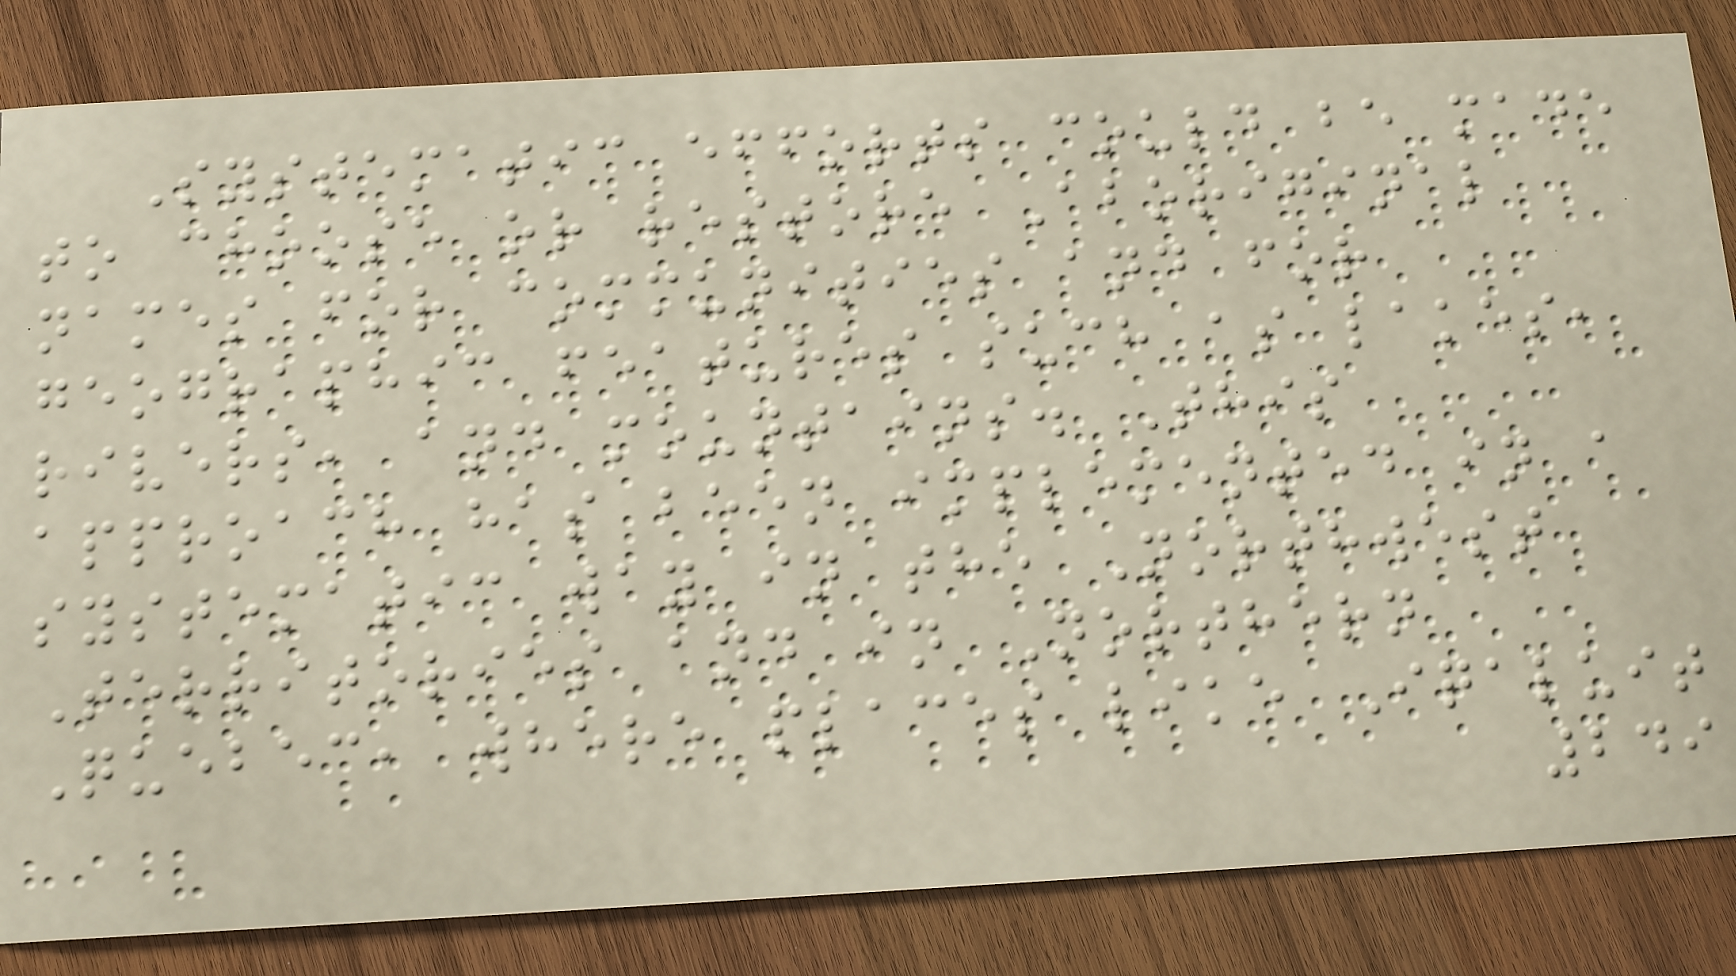Systematic efforts could be made
to choose or restore Aboriginal
names for communities and for
geographic features such as lakes,
rivers, and mountains. This
approach has been implemented in a
systematic way in the Northwest
Territories and in Northern
Quebec, where places like Iqaluit
249
